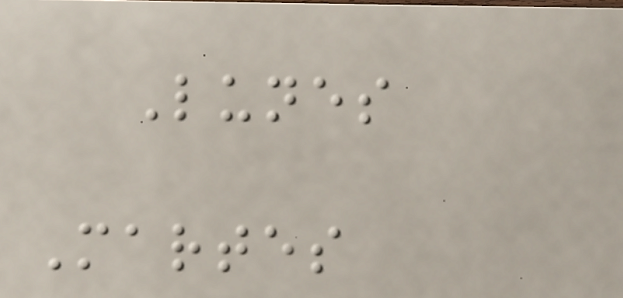Lunes
Martes
